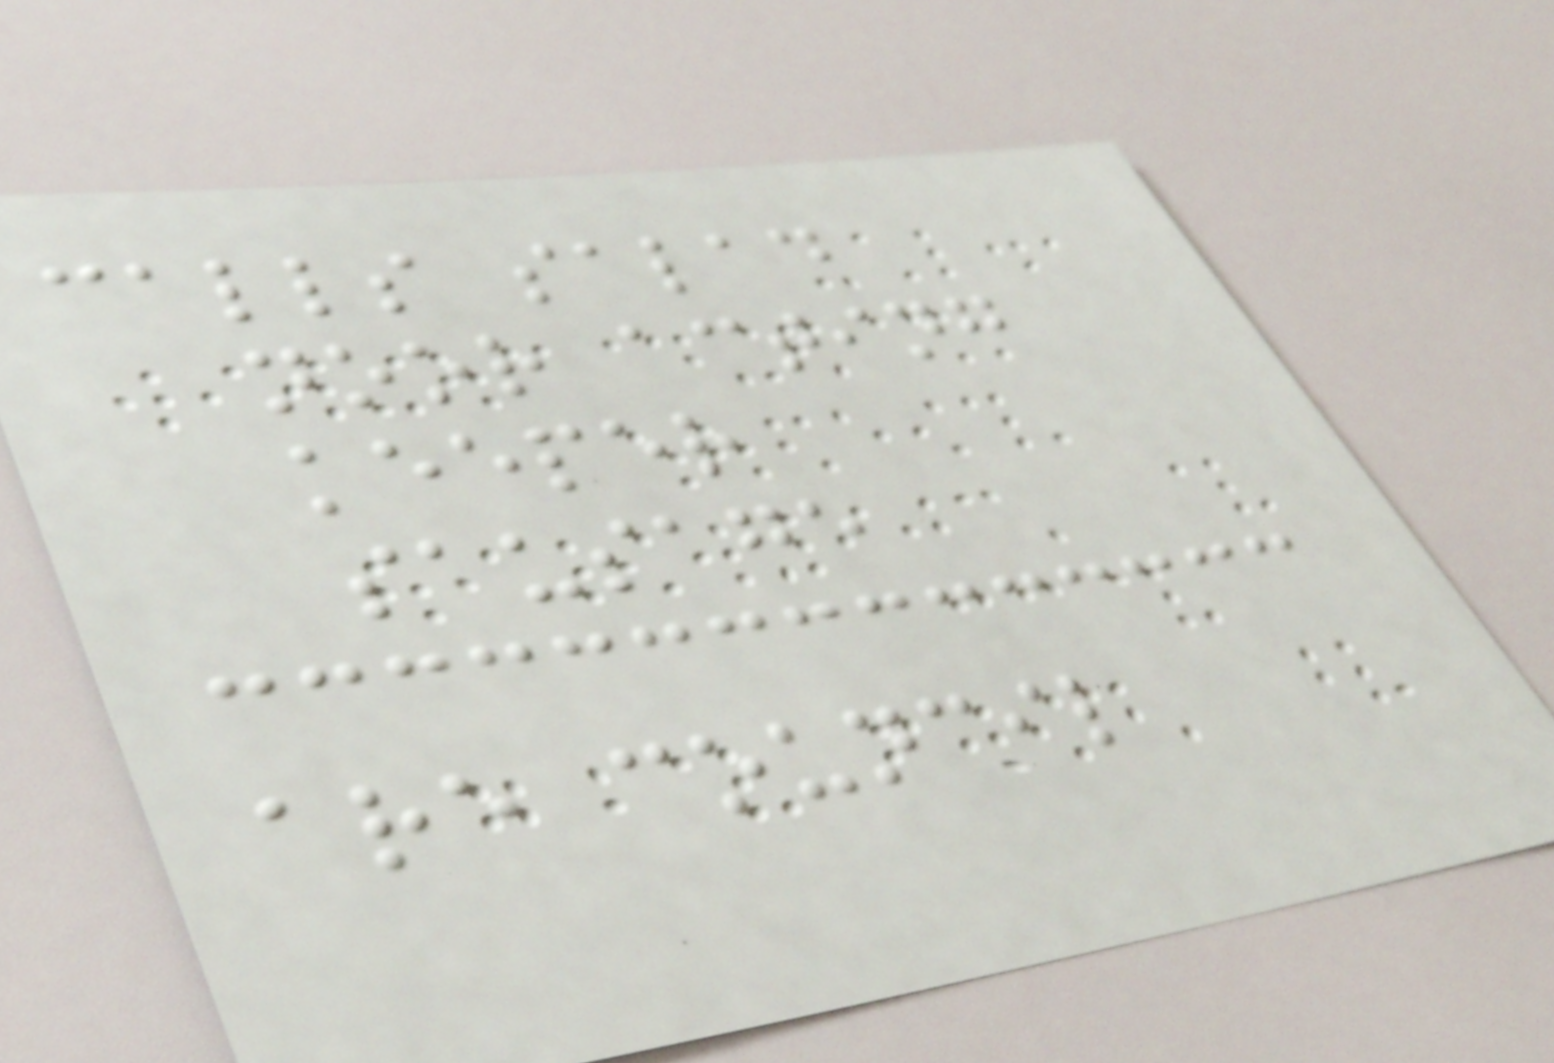calls salad
noor acting
keeper
sausage
are council
